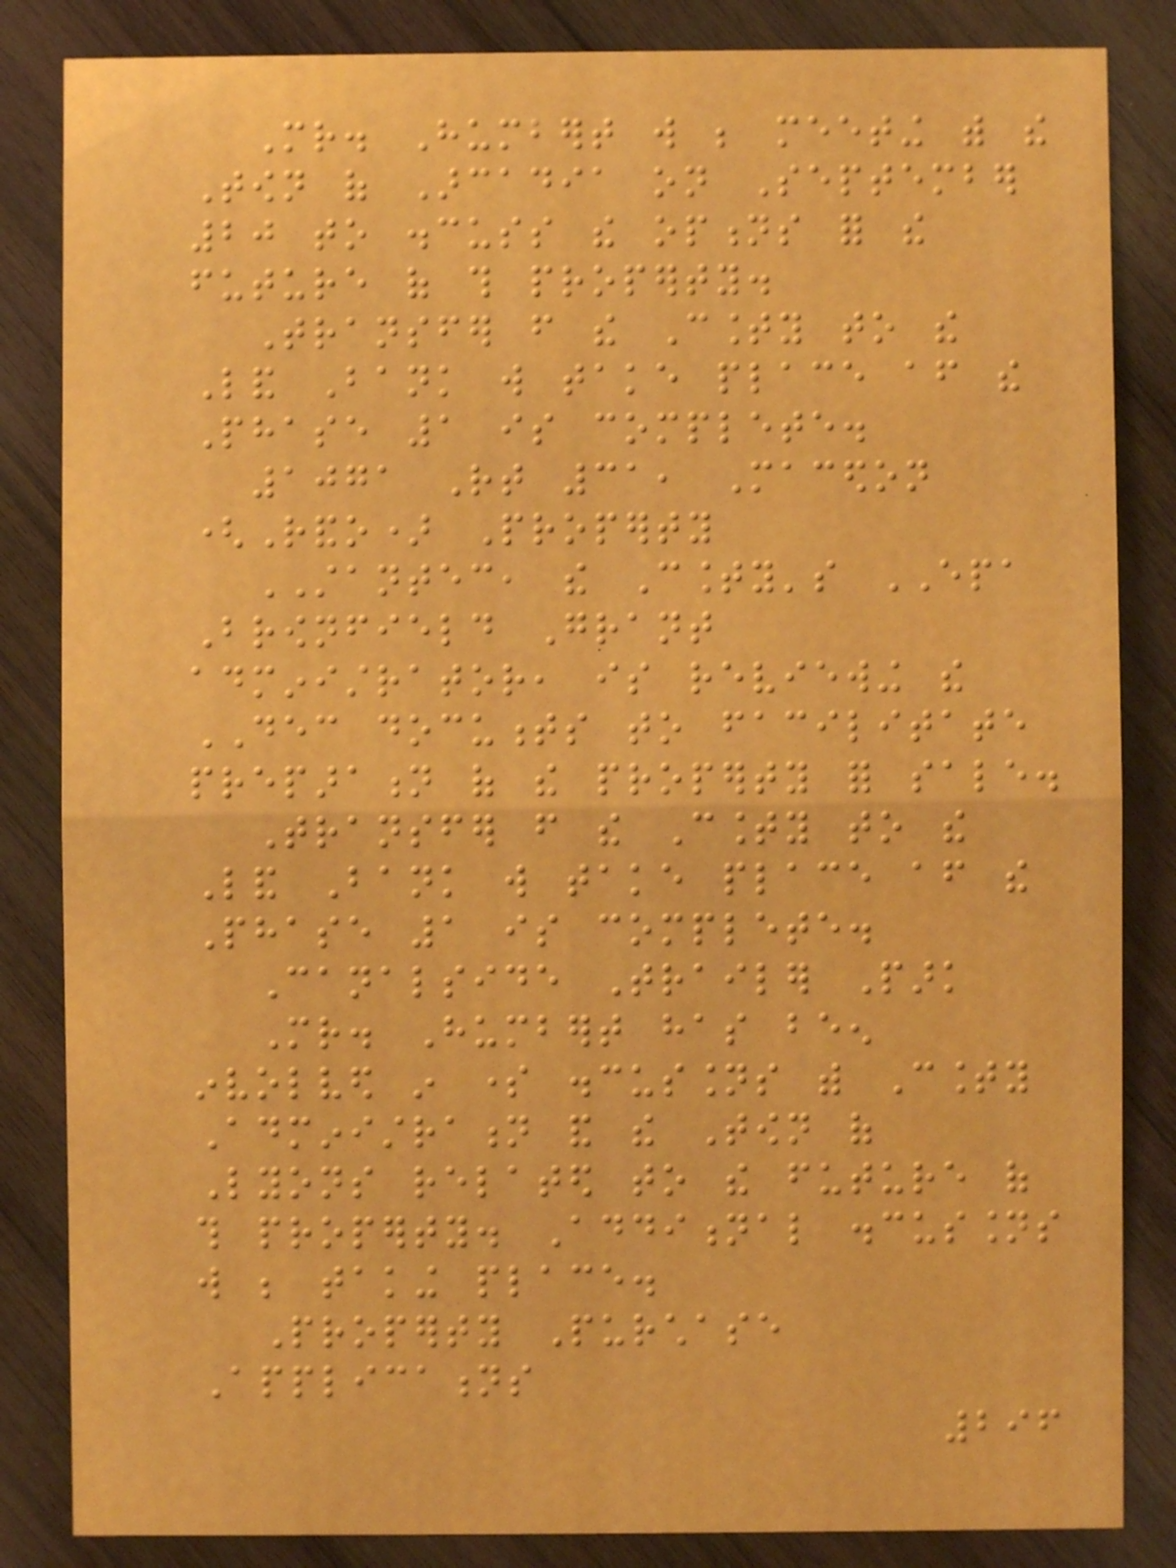Mr. Humbert will be meeting with the
Town of Arcadia on September
20 to discuss the options for the
future of this property.
Transfer from the County to the
Land Bank will take place after the
Phase 1 is complete.
1071 Rt 31, Macedon
(Rando) Property
STANTEC, the County's EPA
Brownfield Grant
administrator, is reviewing the
DEC documents to facilitate
preparation of the property for sale.
Transfer from the County to the
Land Bank will take place after the
Phase 1 is complete.
Canalside Trailer Park
Mr. Humbert has been
involved in some discussions with County
Administration and the Town of
Lyons related to the future of
this property. Additional discussions
will be taking place.
Property Purchase
Applications
296
